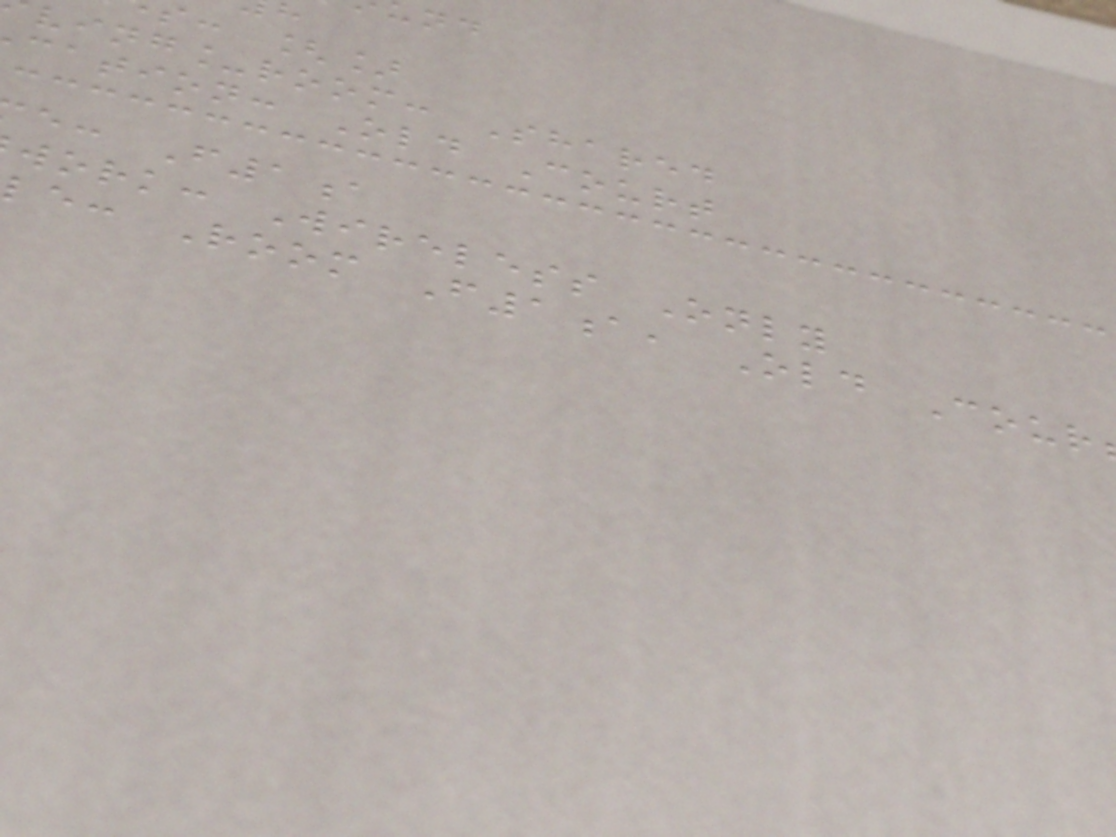s: []
ving_room: Shared
cation: Old Court
e: F1a
work: Wireless Only
le: Room F1a, Old Cour
